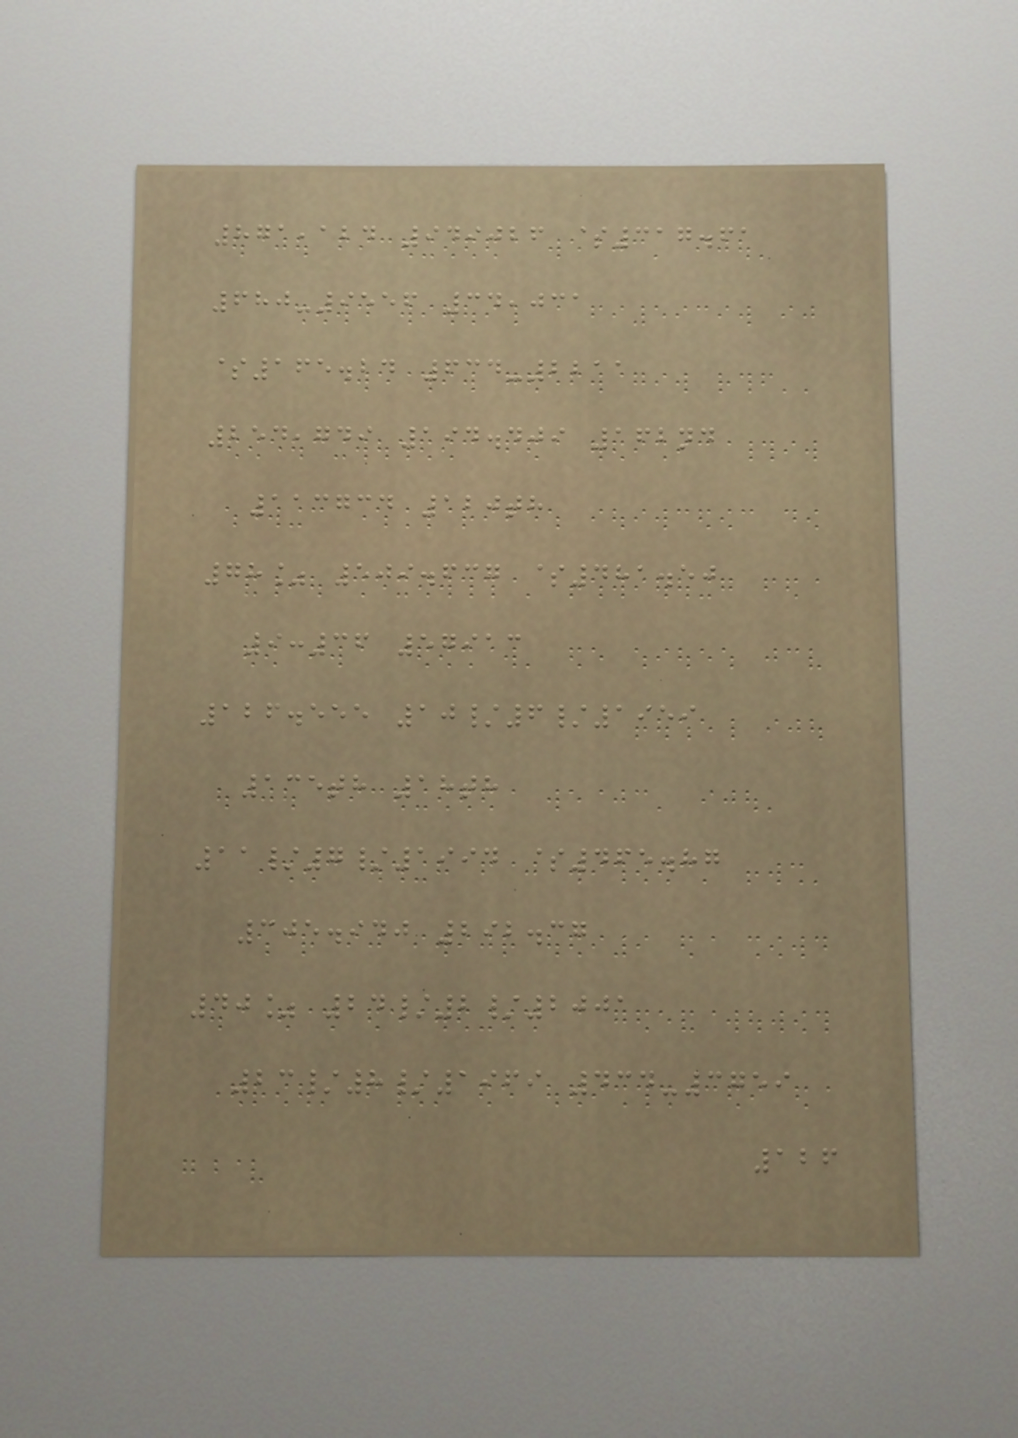871,124 949026 $317.61
680-9556 34,031
$165.24 634-2211
254,749 194.409 162nd
113734 120th
78% 509.637 $481.50
9:36 57913
126.555 10/6/1959
135th 18th
11/7/1994 $465.87
305.940 292.37
40% 24/2/2001
23/8/1969 434-3759
126
